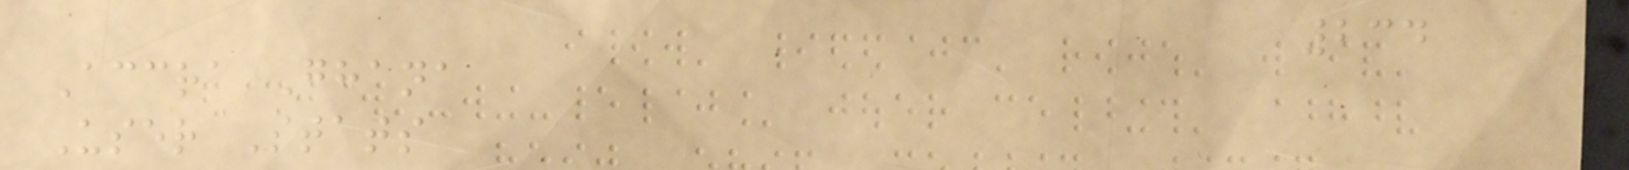234
Accra Ghana
User Stats
